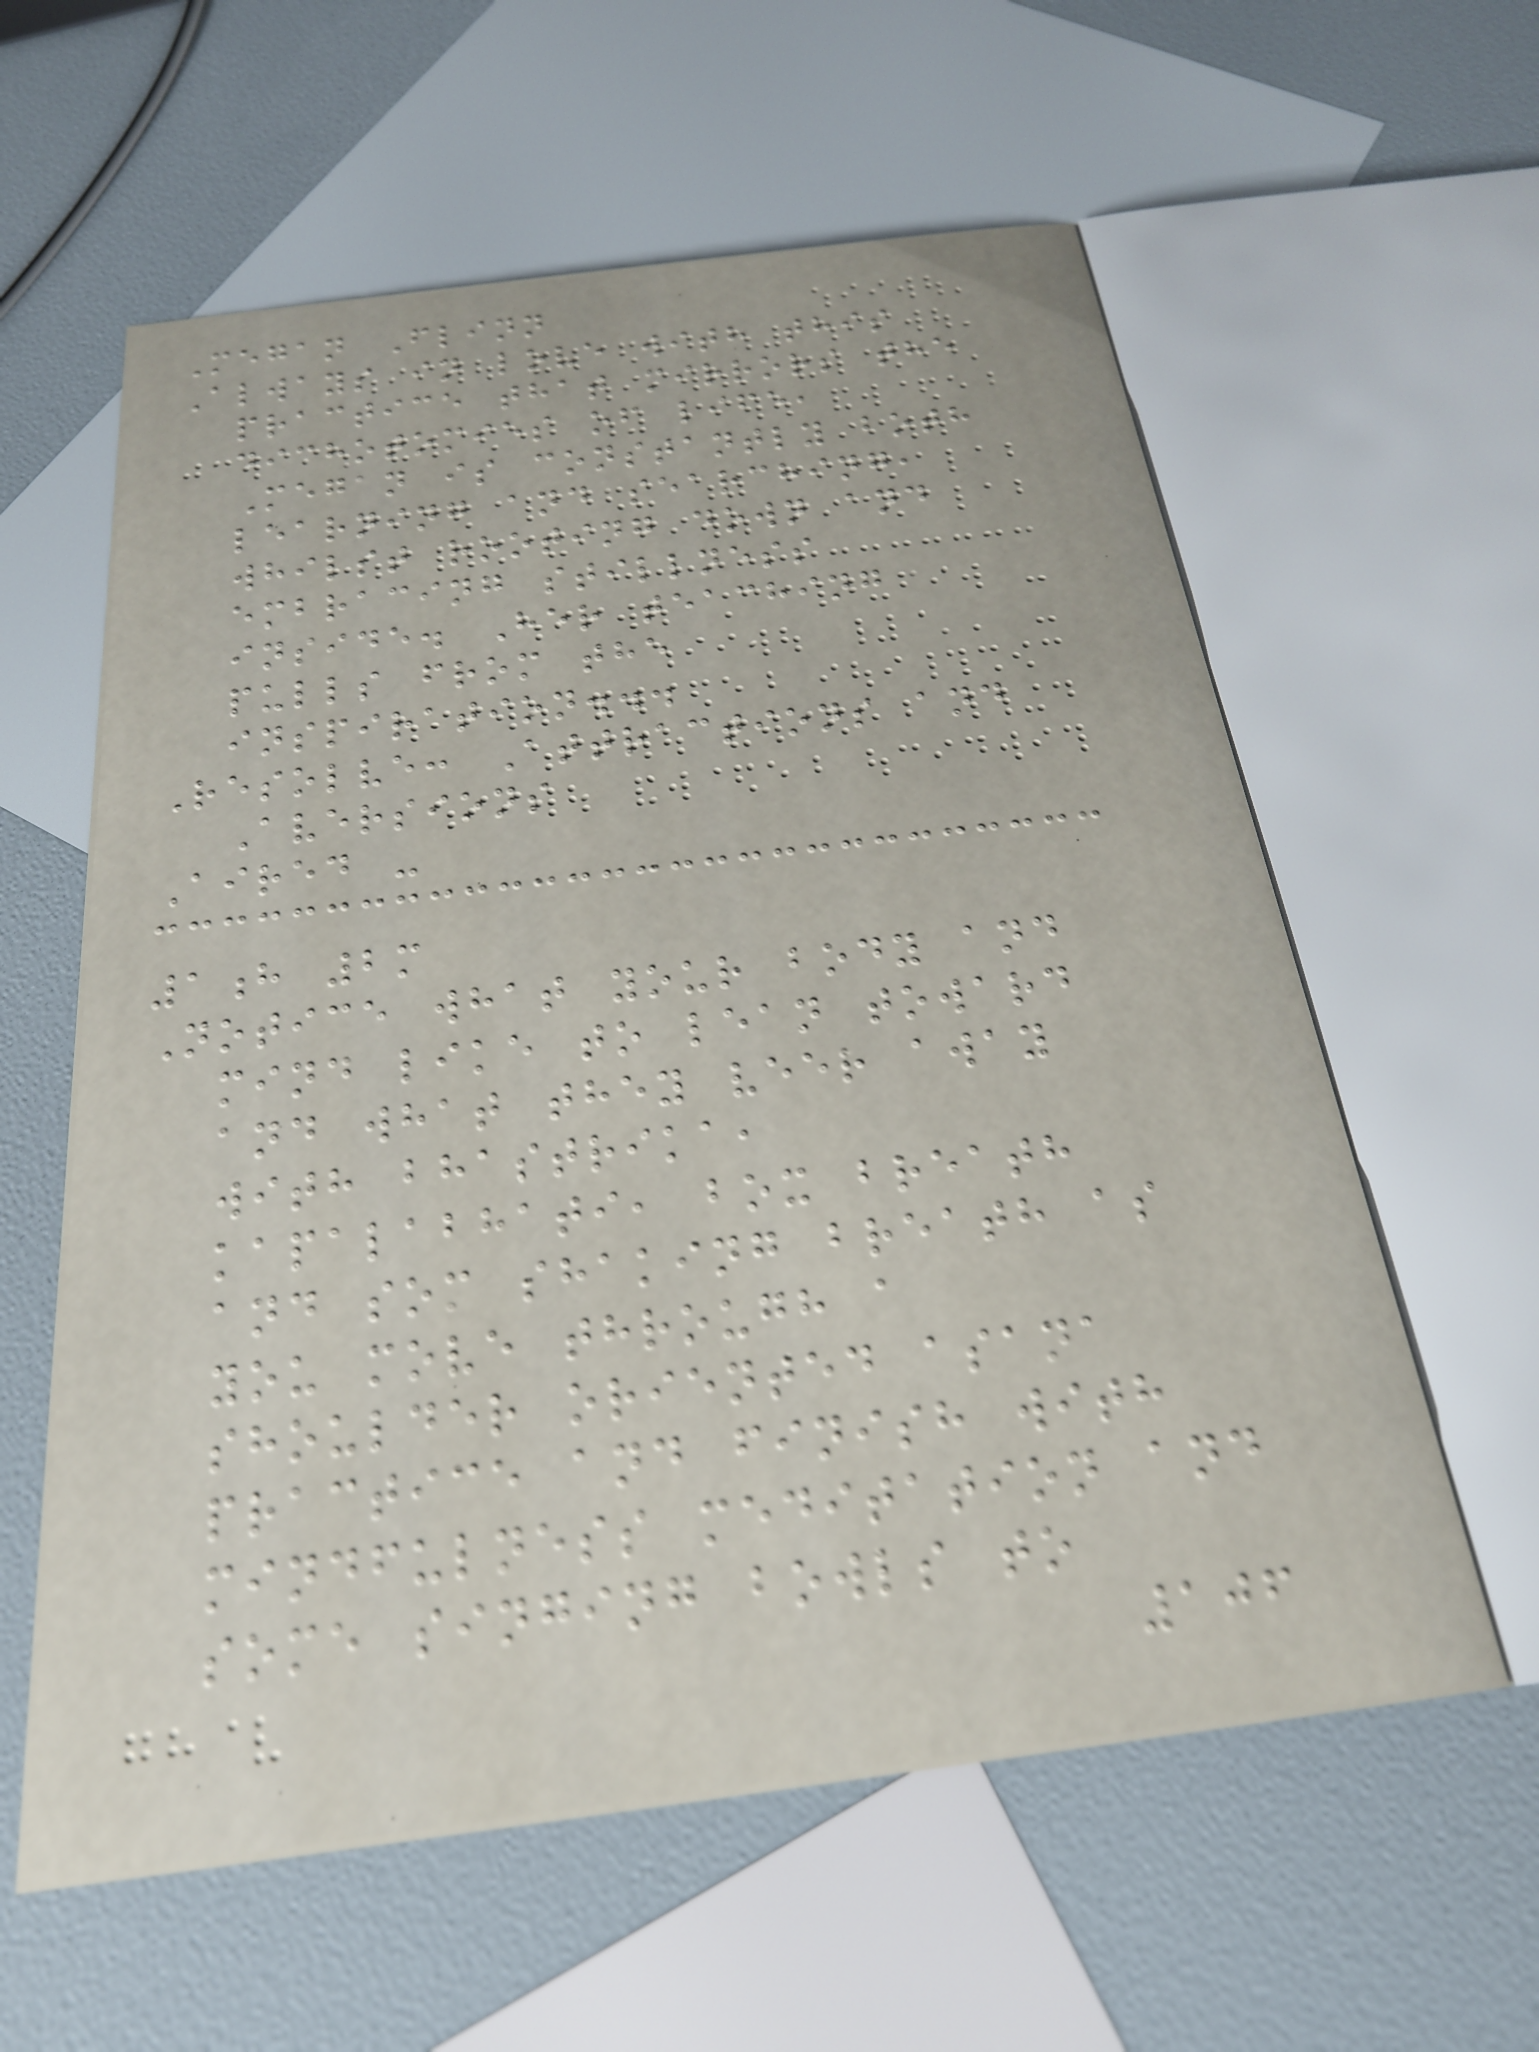Megan Flinn
Always in love with this
practice that mirrors the
dichotomies of life,
Megan is constantly both
learning and searching,
whilst rooting down and
embracing stillness
inside. Her teaching
pulls from the
inspiration...
Resolve: Attractions and
Aversions
Aired -
1h 2m
Notice what your body and
mind like to lean toward
and what they veer away
with bhastrika,
kapalabhati, box breath
and som shaking breath as
you move through a
shoulder oriented asana
practice and finish with
mindfulness meditation and
some singing bowls to
106
